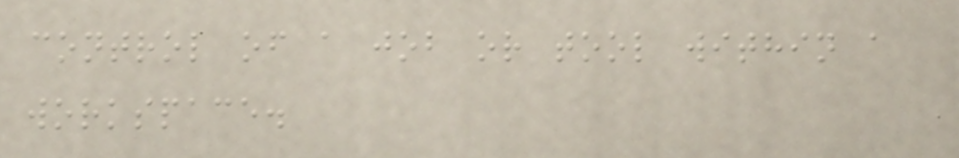control of a job or tool within a
workspace.
